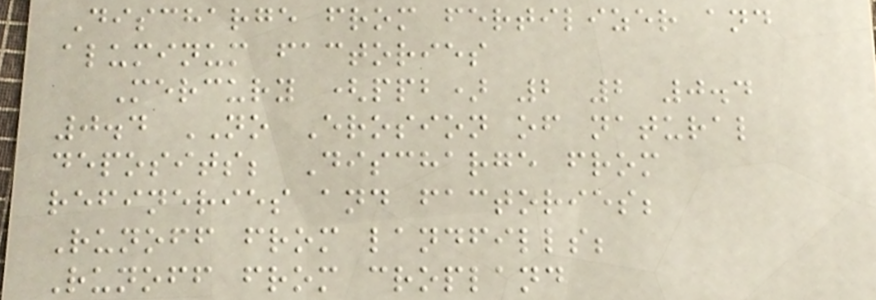Discharge from fertilizer and
aluminum factories
Mercury (ppb) 2 2 0.4
0.4 NO Erosion of natural
deposits; Discharge from
refineries and factories;
Runoff from landfills;
Runoff from cropland
